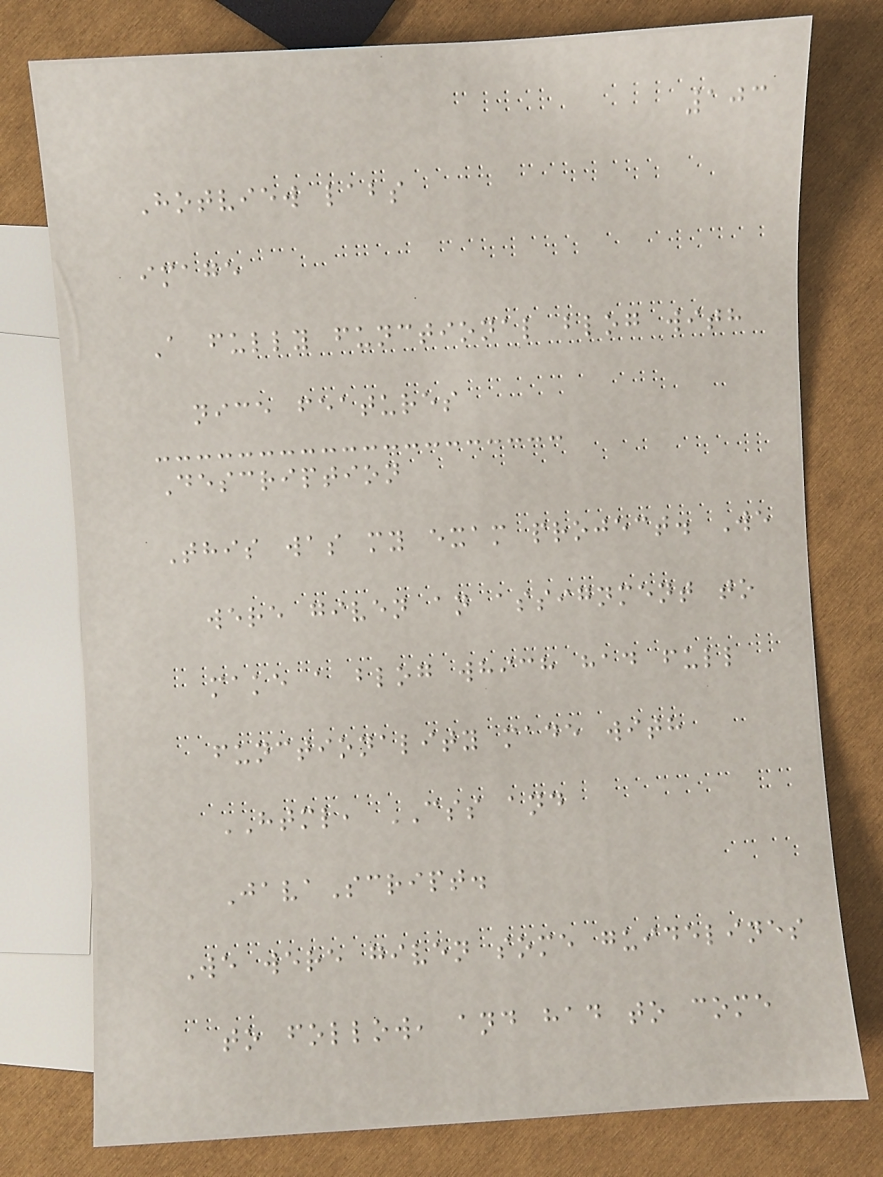103
Hotview labs
image
A fully functional blog with
nice features
Description
This was my exam project. We
were given an assignment to
make a blog which had full
functionality made with
HTML, CSS and
JavaScript.
We were given some guidelines
to follow, and had to come
